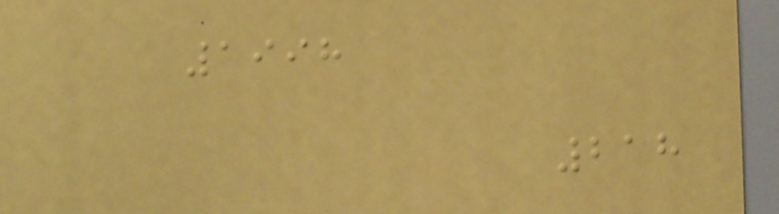1998
218
